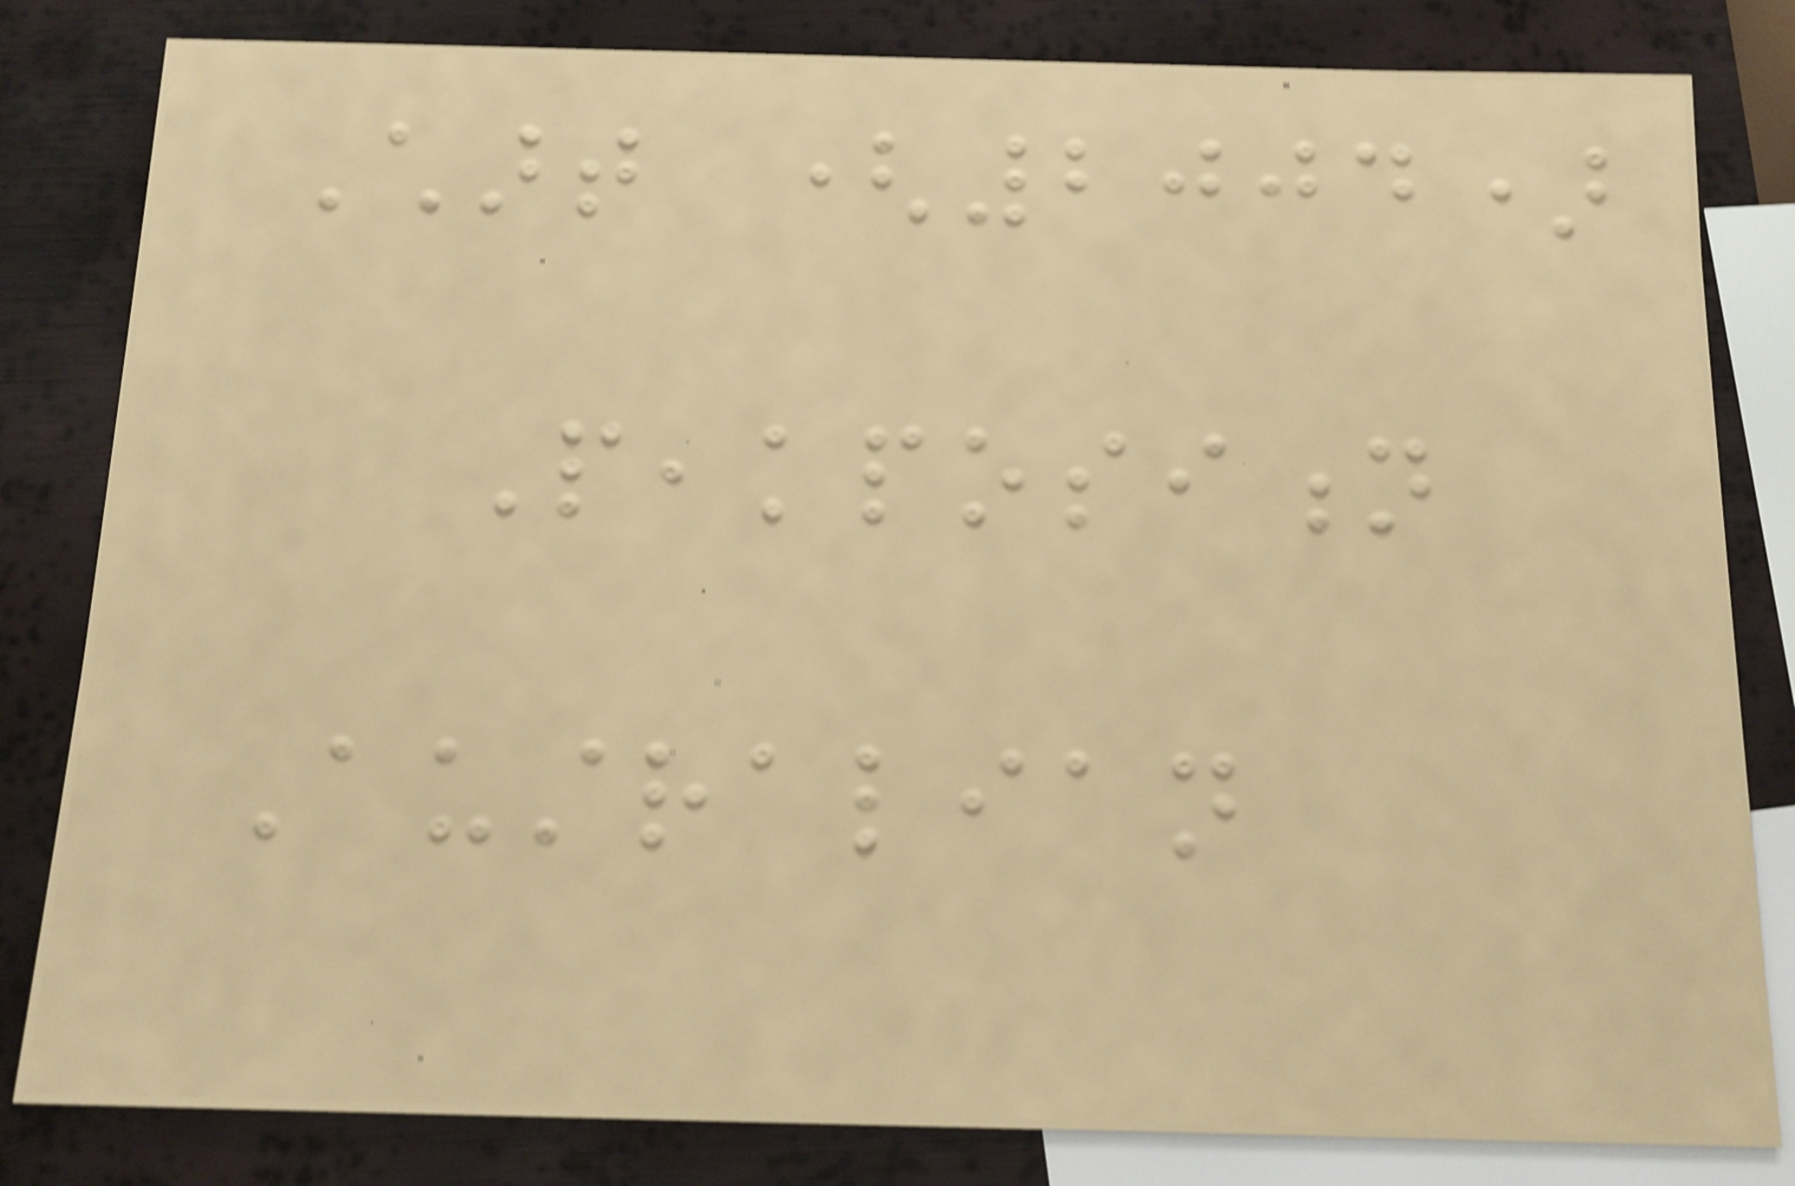Chart (2004)
Peakposition
Australian
